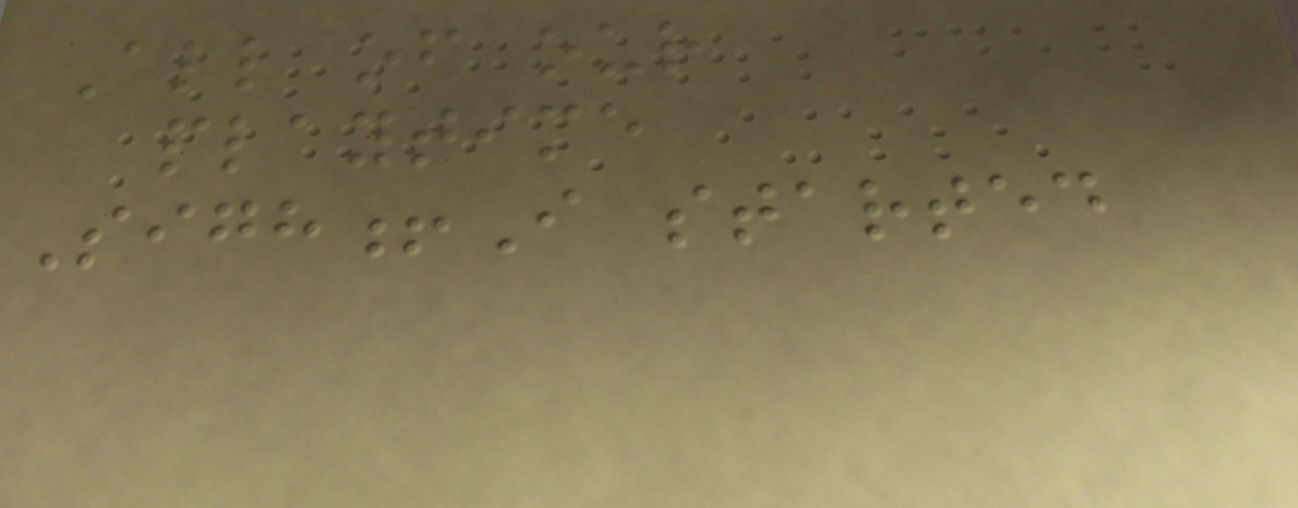All of our
playtime
Sigh!I started
